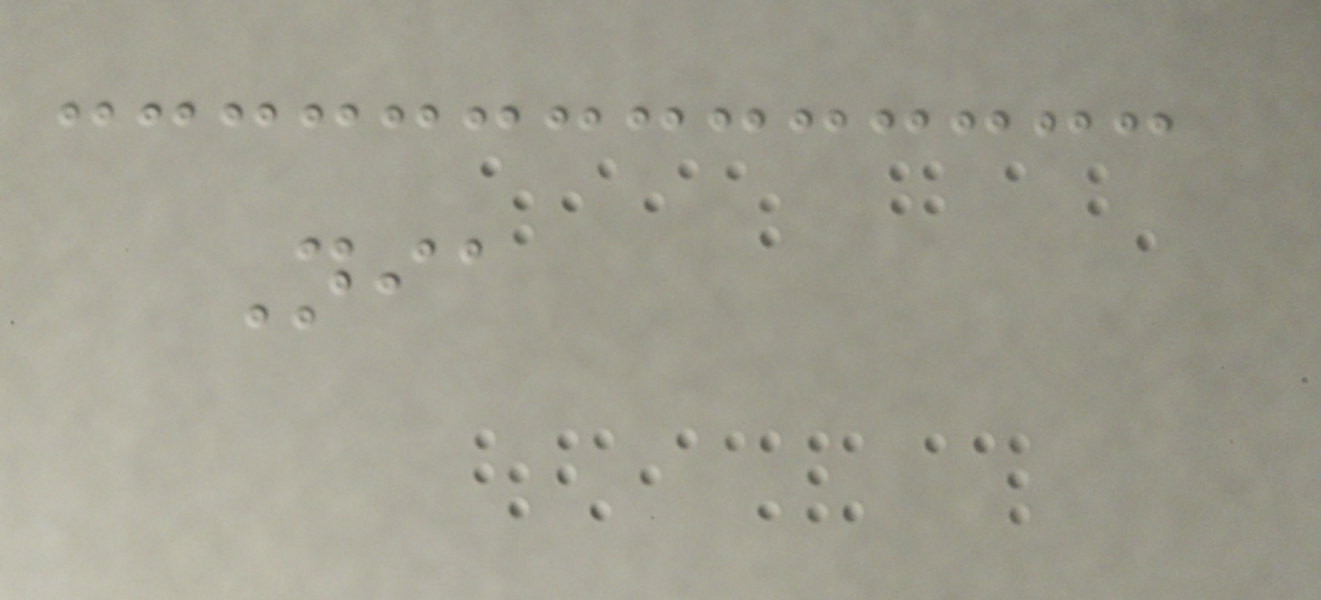Nia
